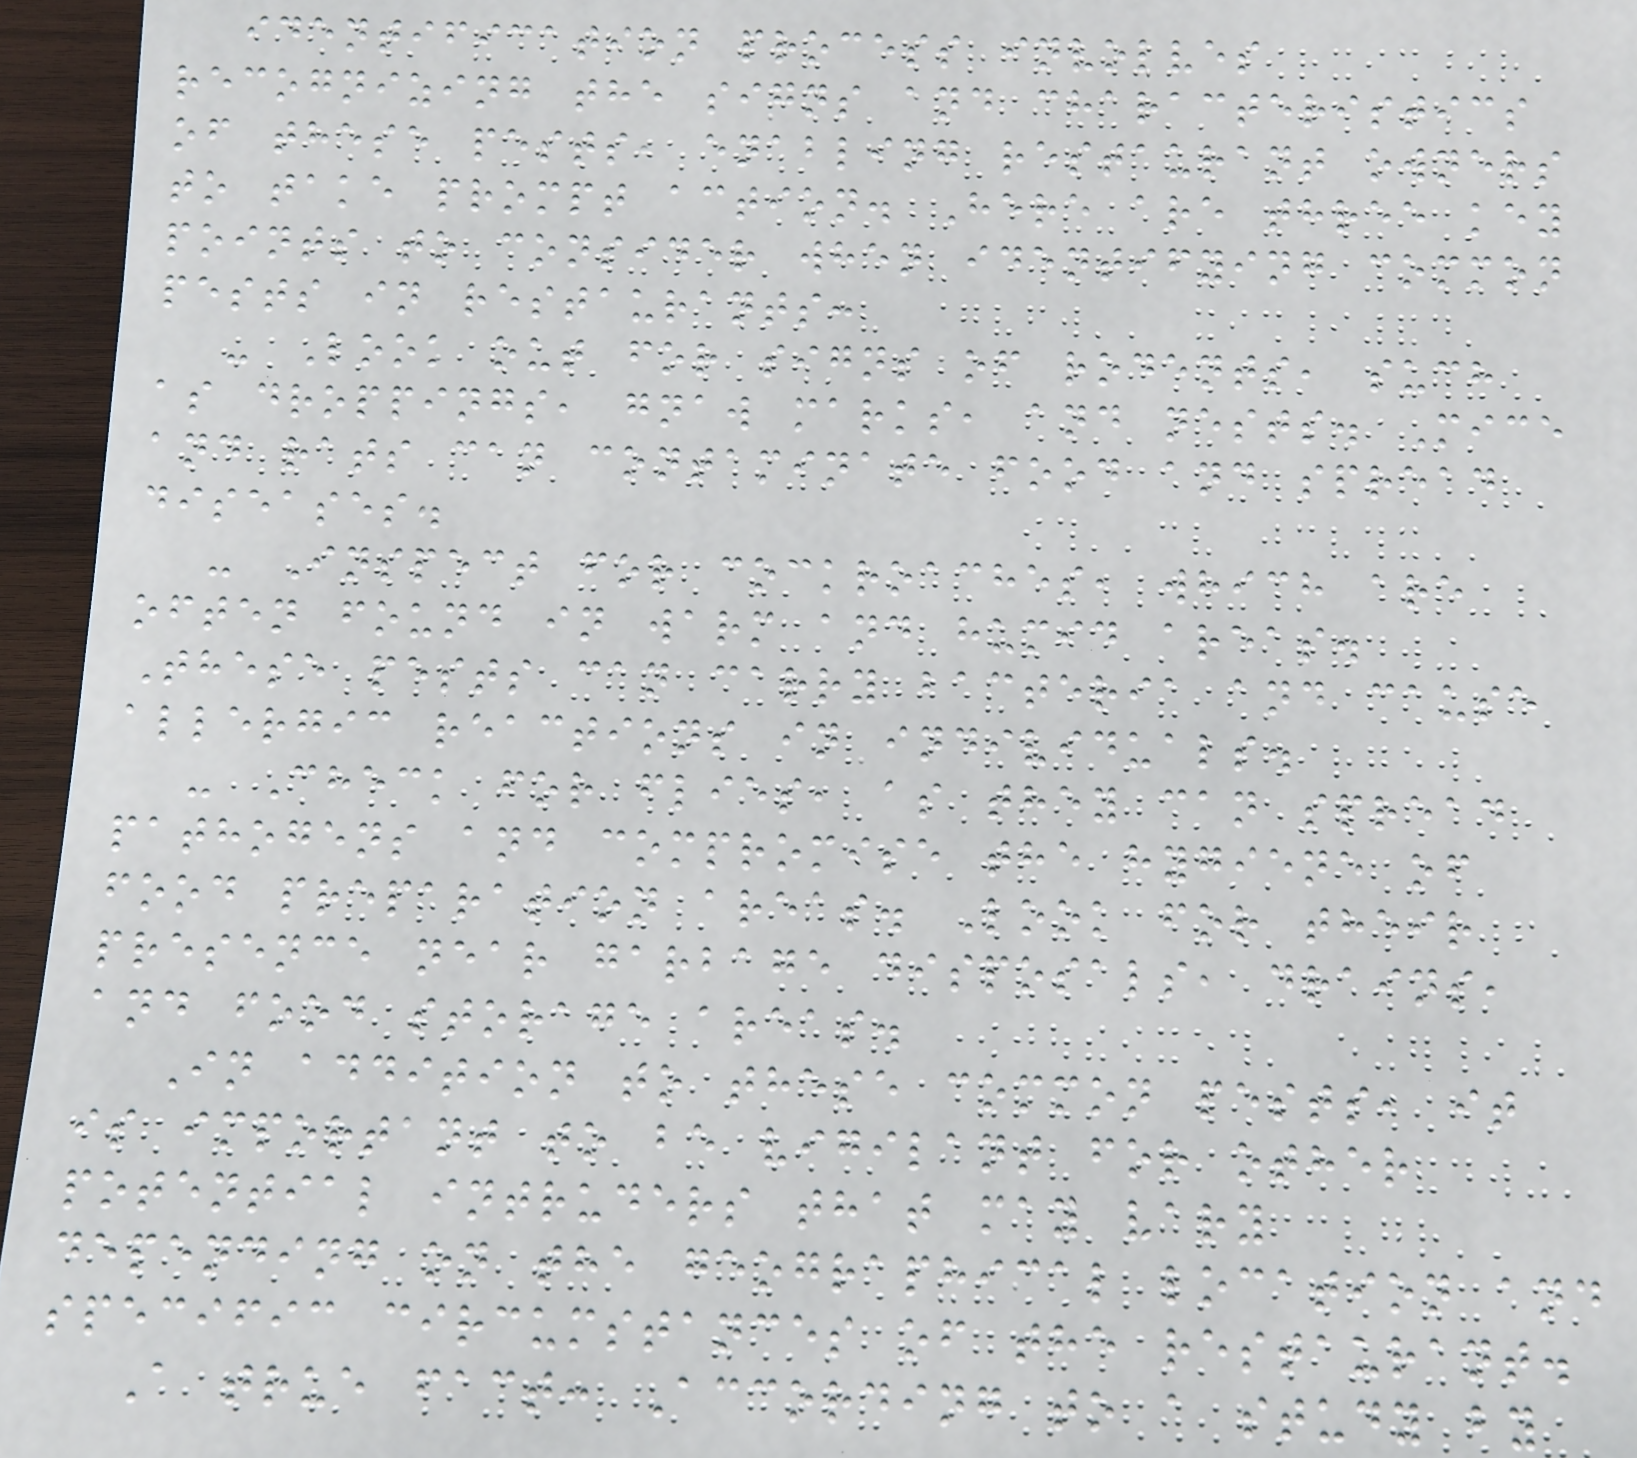identification process involves
recognizing the signs and characteristics
of these pests, enabling restaurant owners
to take prompt action. Here are three key
points to consider when identifying common
pests in restaurants:
- Look out for signs of rodents, such
as droppings, gnaw marks, and nests. Mice
and rats can contaminate food and spread
diseases.
- Inspect for cockroaches, which are
often found in warm and humid areas.
These pests can carry bacteria and cause
allergic reactions in individuals.
- Check for flies, as they can spread
pathogens and compromise the hygiene of
food preparation areas. Look for their
presence near garbage disposals, drains,
and food storage areas.
In addition to these common pests, it
is important to be vigilant for other
potential intruders that may vary
depending on the geographical location and
specific circumstances of the restaurant.
A true fact: According to a study by
